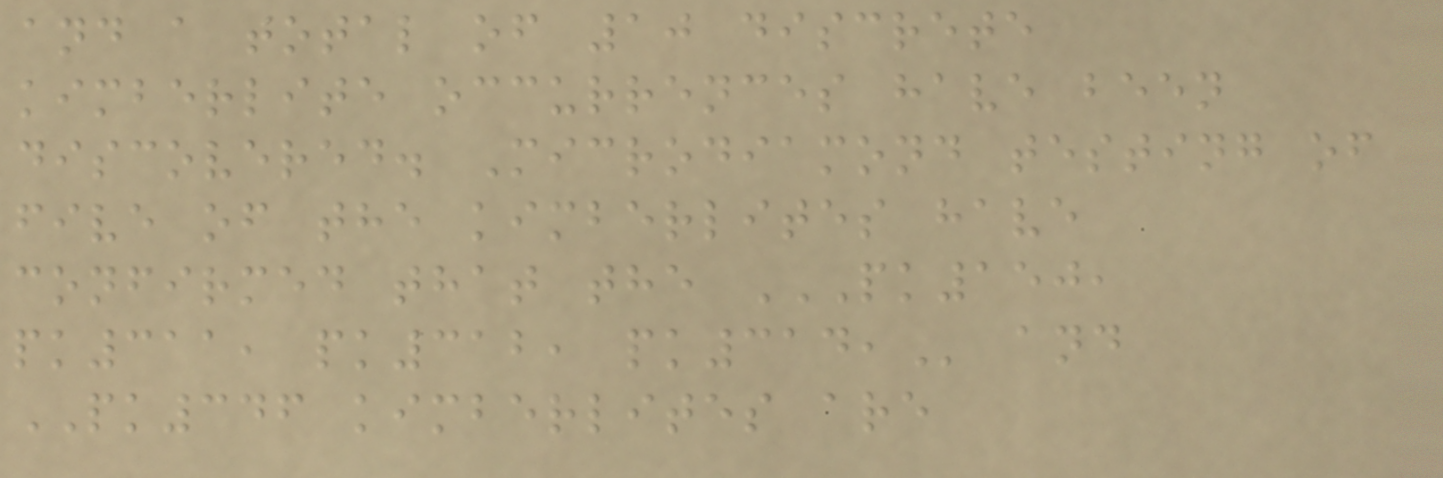and a total of 10 discrete
kimberlite occurrences have been
discovered. Microdiamond testing of
five of the kimberlites have
confirmed that the PK150,
PK311, PK312, PK314, and
PK346 kimberlites are
